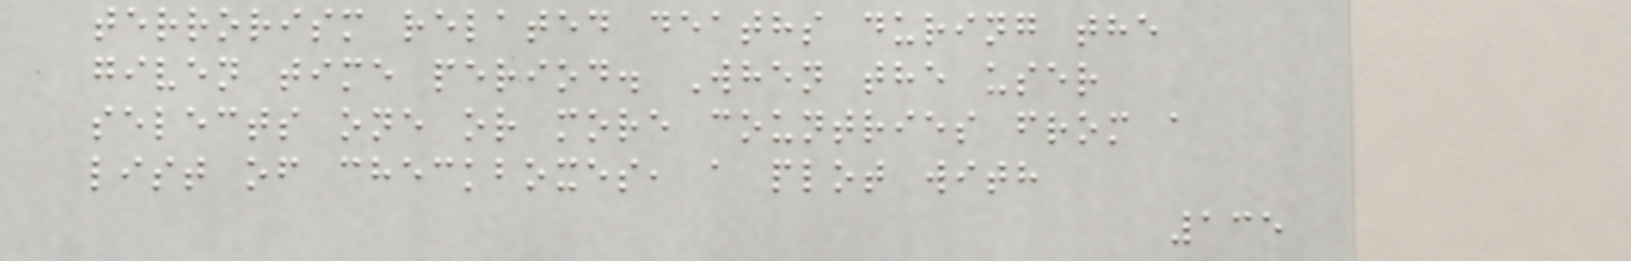terrorism related deaths during the
given time period. When the user
selects one or more countries from a
list of checkboxes, a plot with
135
